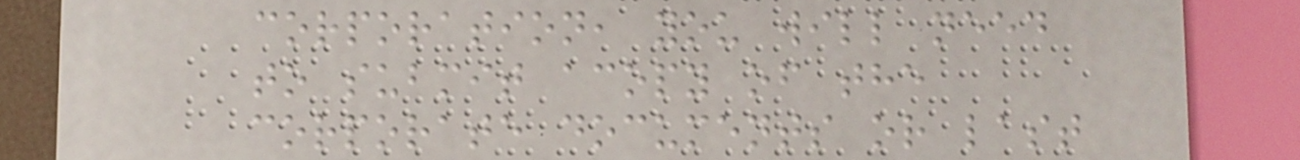corporation, you will need
to submit acopy of the
corporate documents or last
